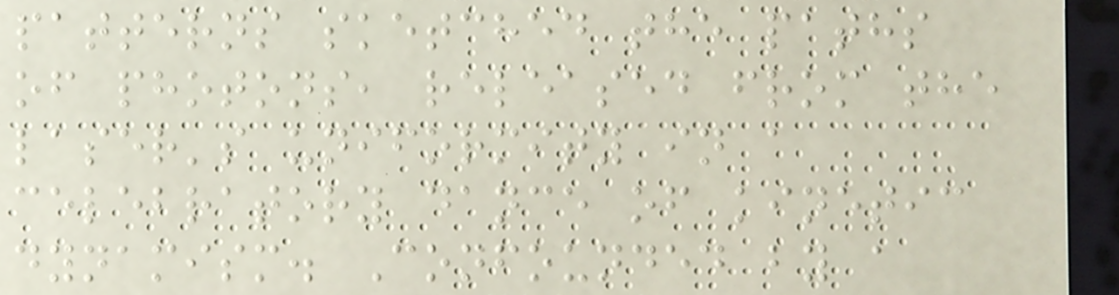patterns sketched the paths
of photons, released from the
laser's uniformity in a
celebratory dance of kinetic
dynamism. Confounded by a
